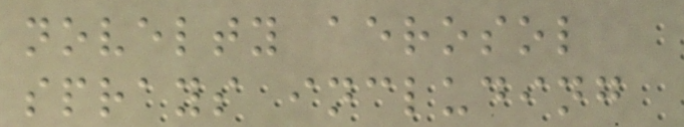novelty aerosol
sprays including
